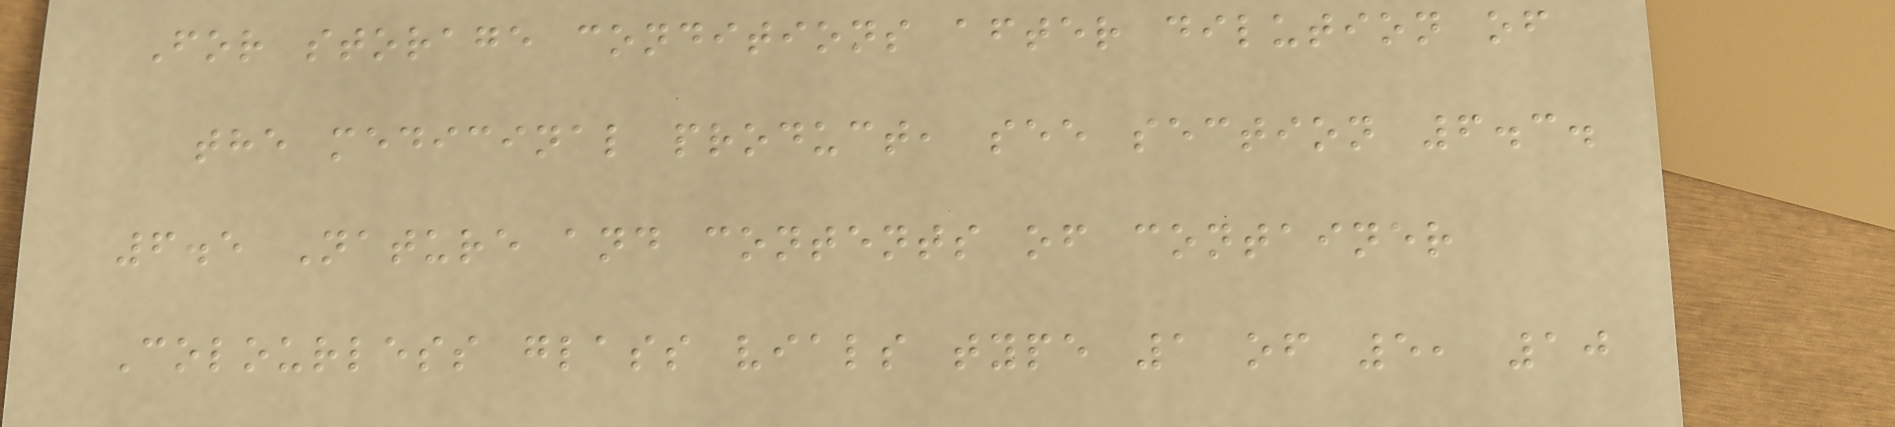For storage conditions after dilution of
the medicinal product, see section 6.3.
6.5 Nature and contents of container
Colourless glass vials type 1 of 5, 10
